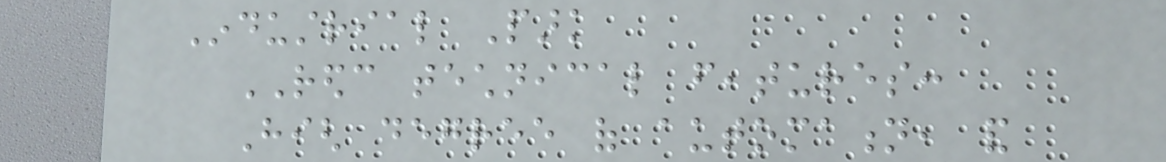Industrial Park
REDC technical features:
High degree of automation, and
